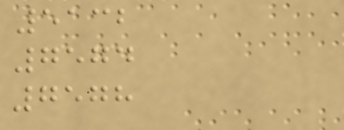5132
7574
7578
